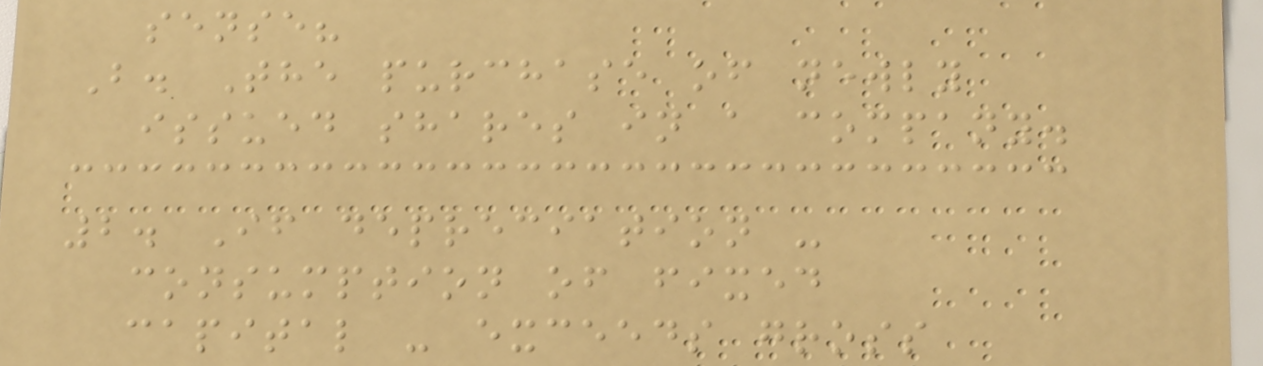sense?
B. The purchase of newly
issued shares in a company.
2. If depreciation -
consumption of fixed
capital - exceeds gross
